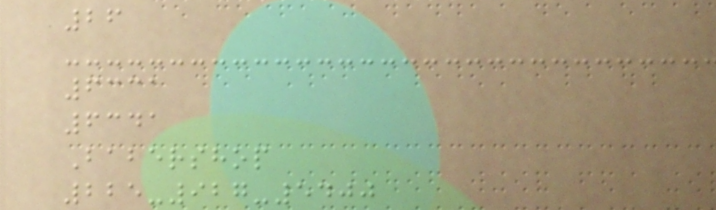26
6331
6341
Babershop
225-927-5400
